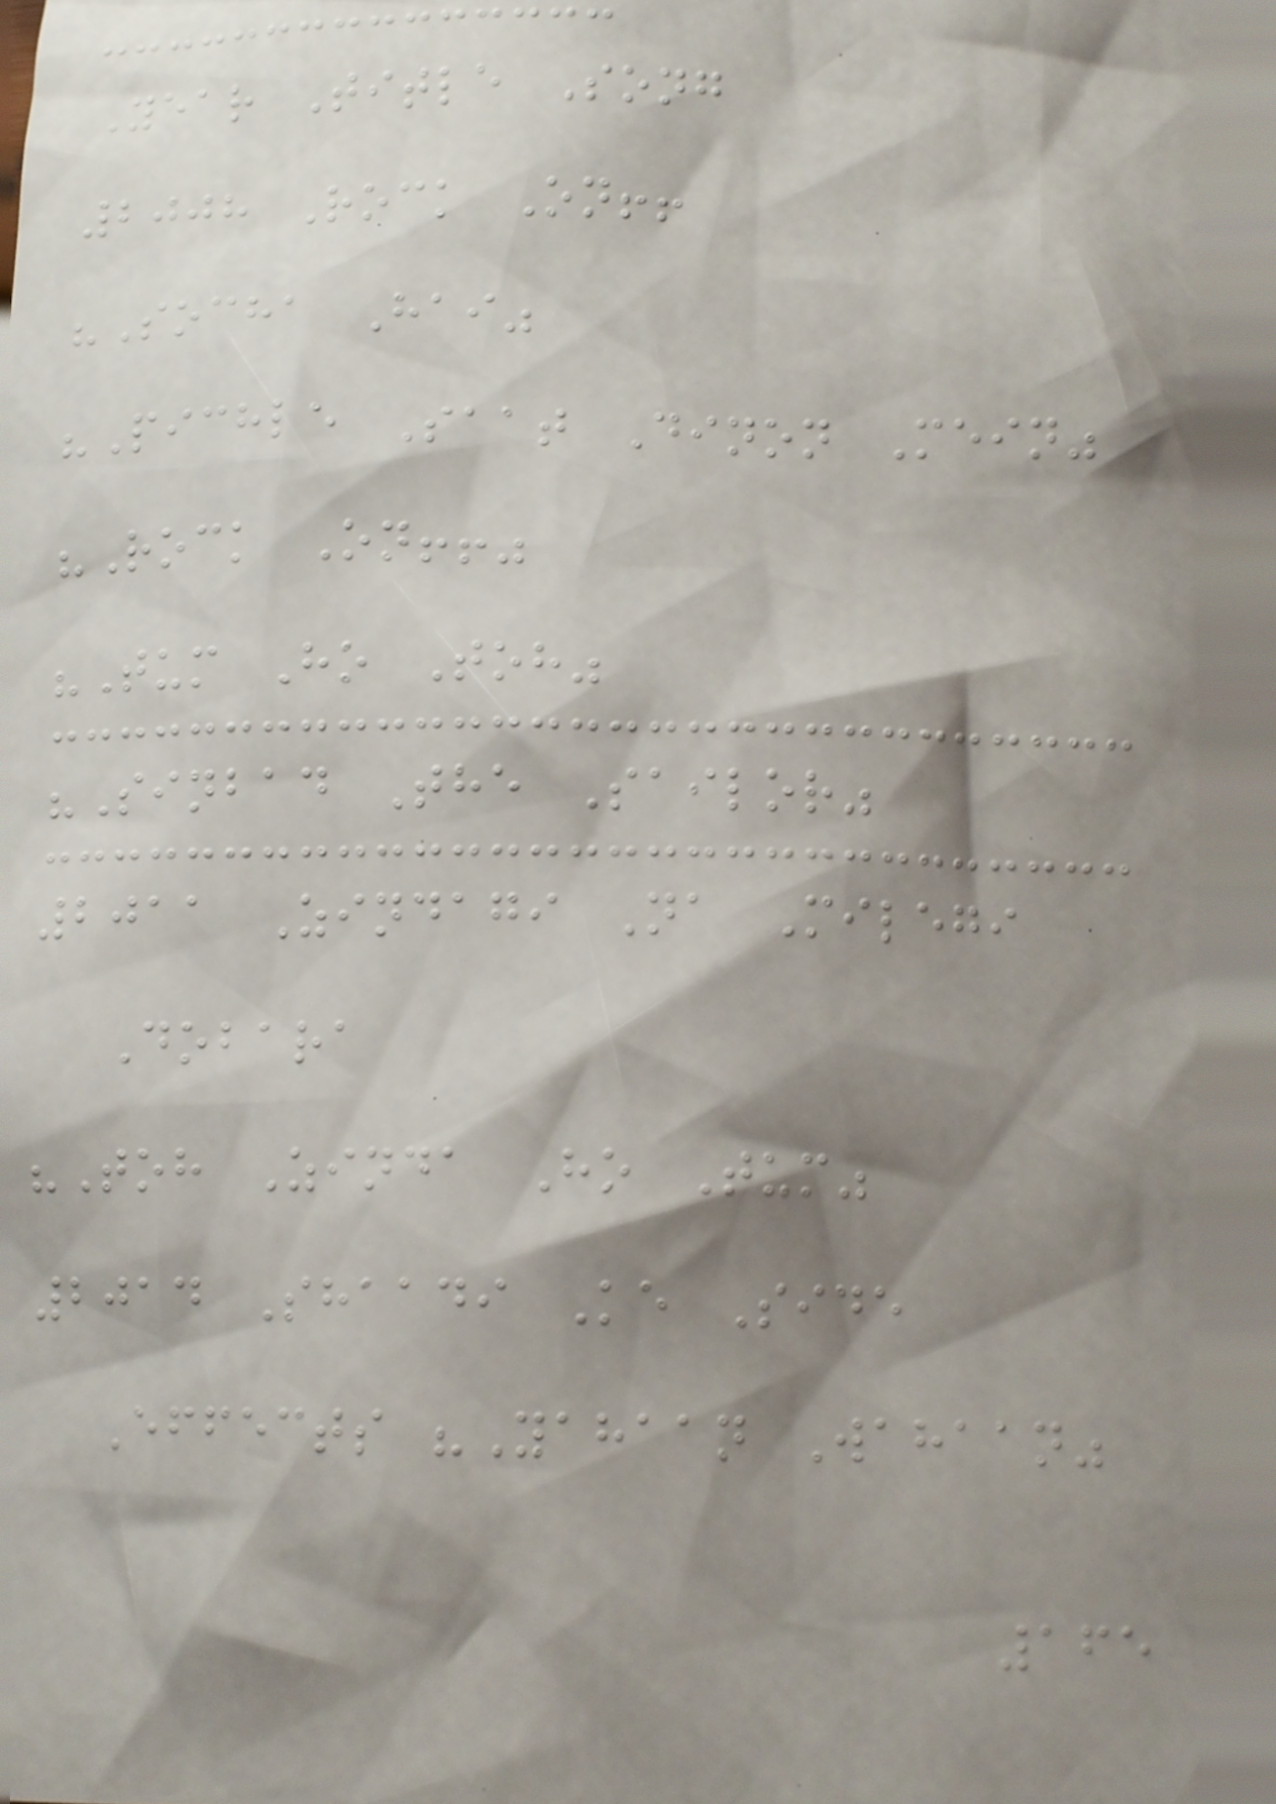Year Title Song
2008 Rock On!!
"Socha Hai"
"Pichle Saat Dinon Mein"
"Rock On!!"
"Tum Ho Toh"
"Sinbad The Sailor"
2011 Zindagi Na Milegi
Dobara
"Toh Zinda Ho Tum"
2014 Shaadi Ke Side
Effects "Yahaan Wahaan"
165
